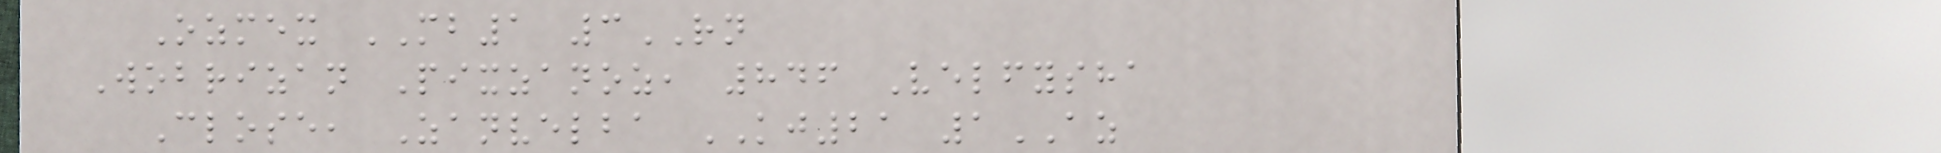Ozmex MB1 3RN
Wobrizan Pixzanoz, 846 Velfysha
Close, Zanvelba KJ21 1AZ
